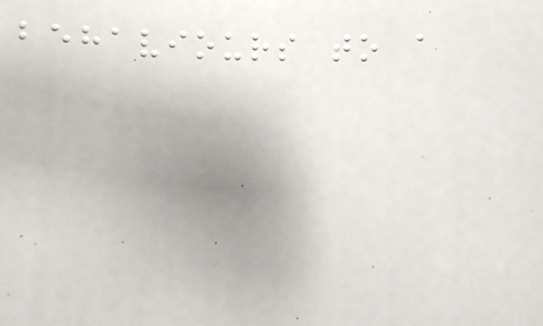behaviours to a
